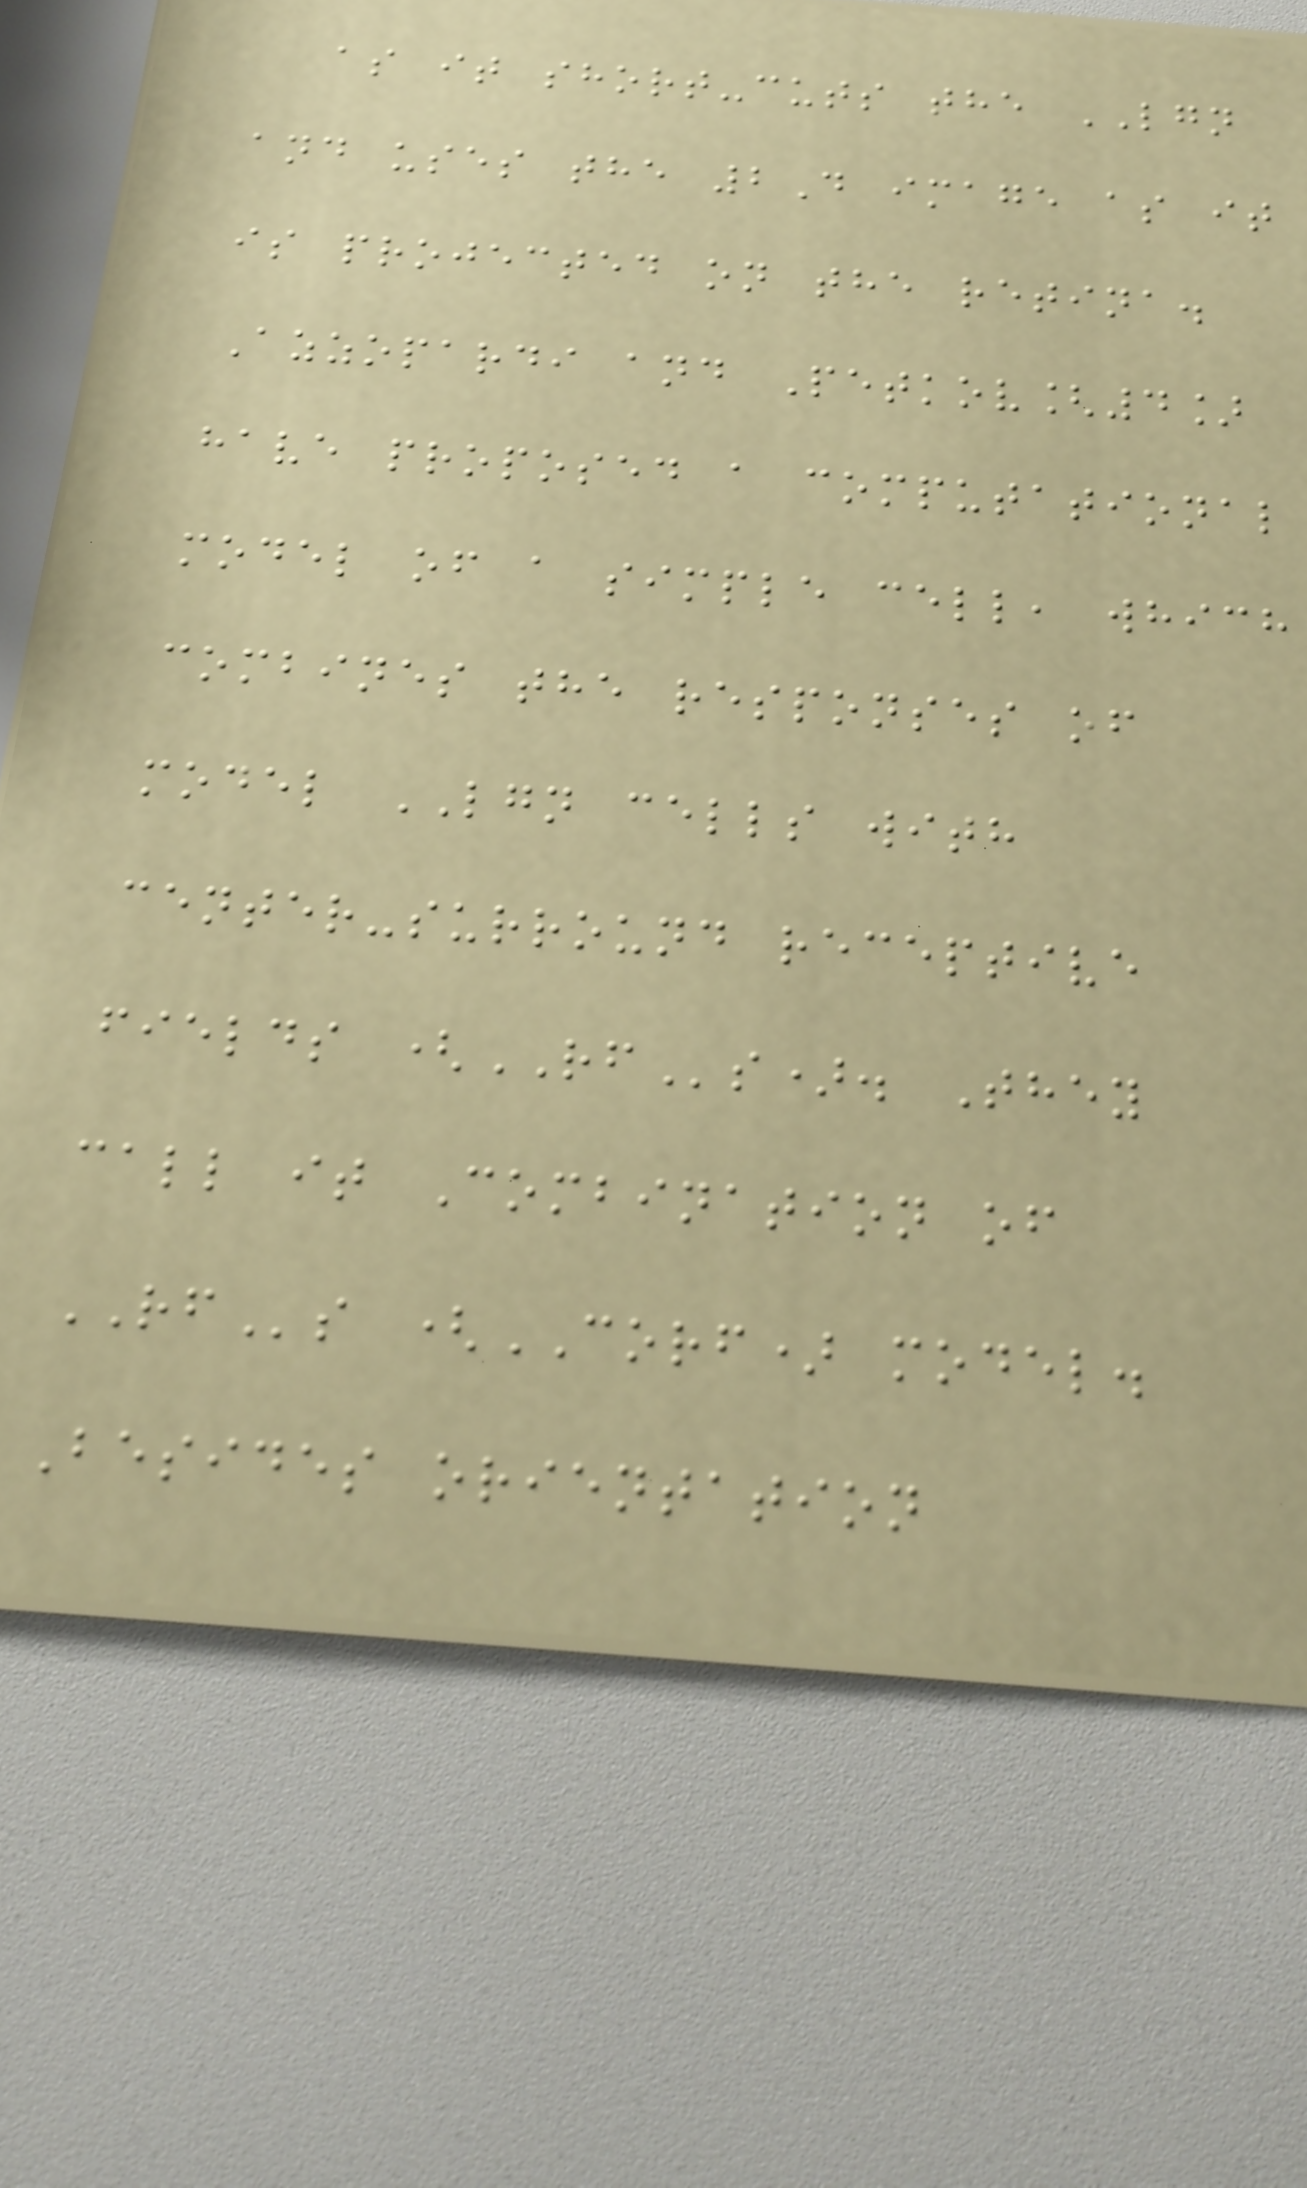as it short-cuts the LGN
and uses the 2D image as it
is projected on the retina.
Azzopardi and Petkov[4]
have proposed a computational
model of a simple cell, which
combines the responses of
model LGN cells with
center-surround receptive
fields (RFs). They
call it Combination of
RFs (CORF) model.
Besides orientation
